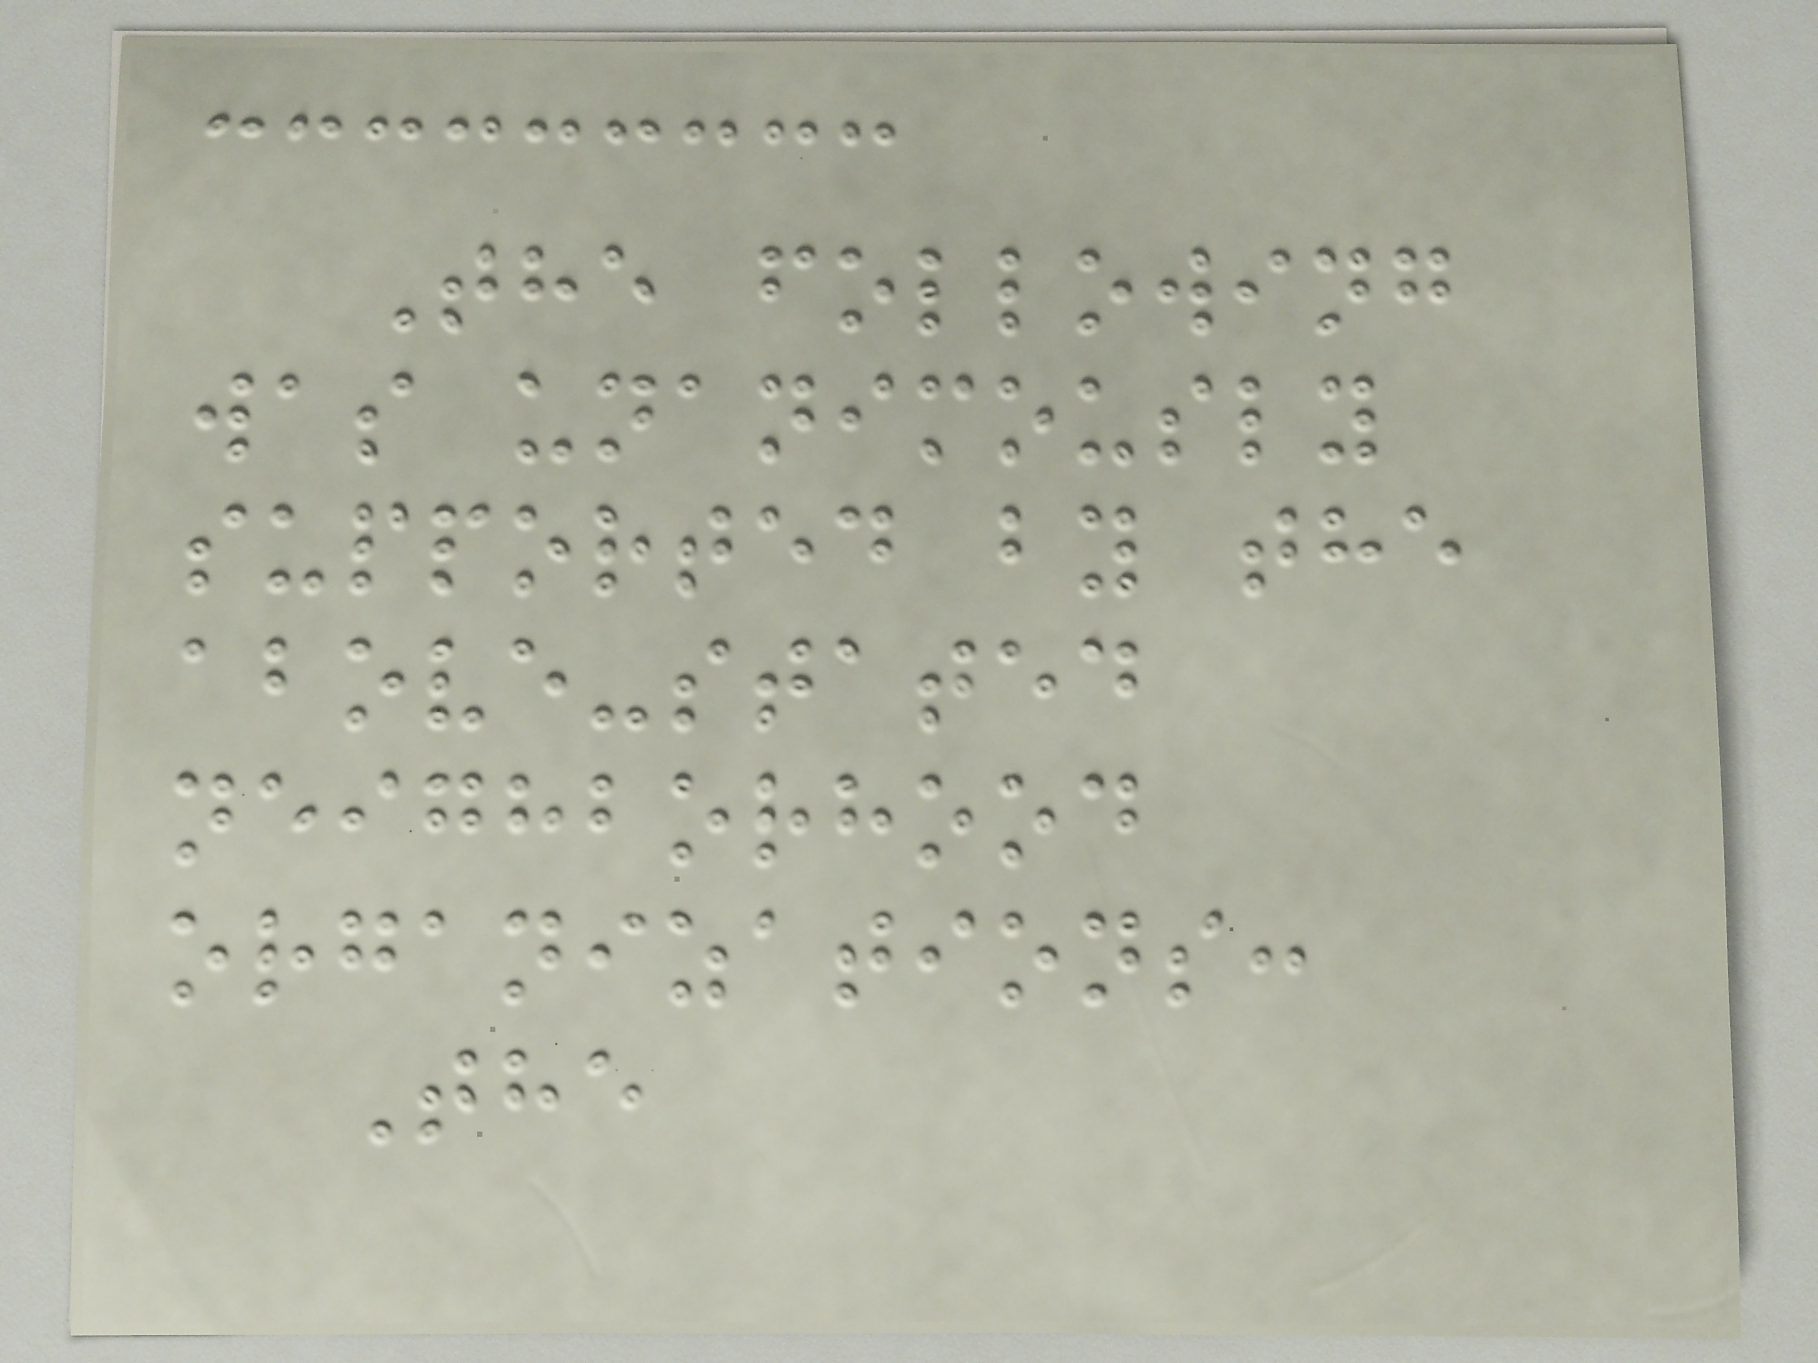The following
was unanimously
supported by the
above-stated
neighborhood
organizations:
The
